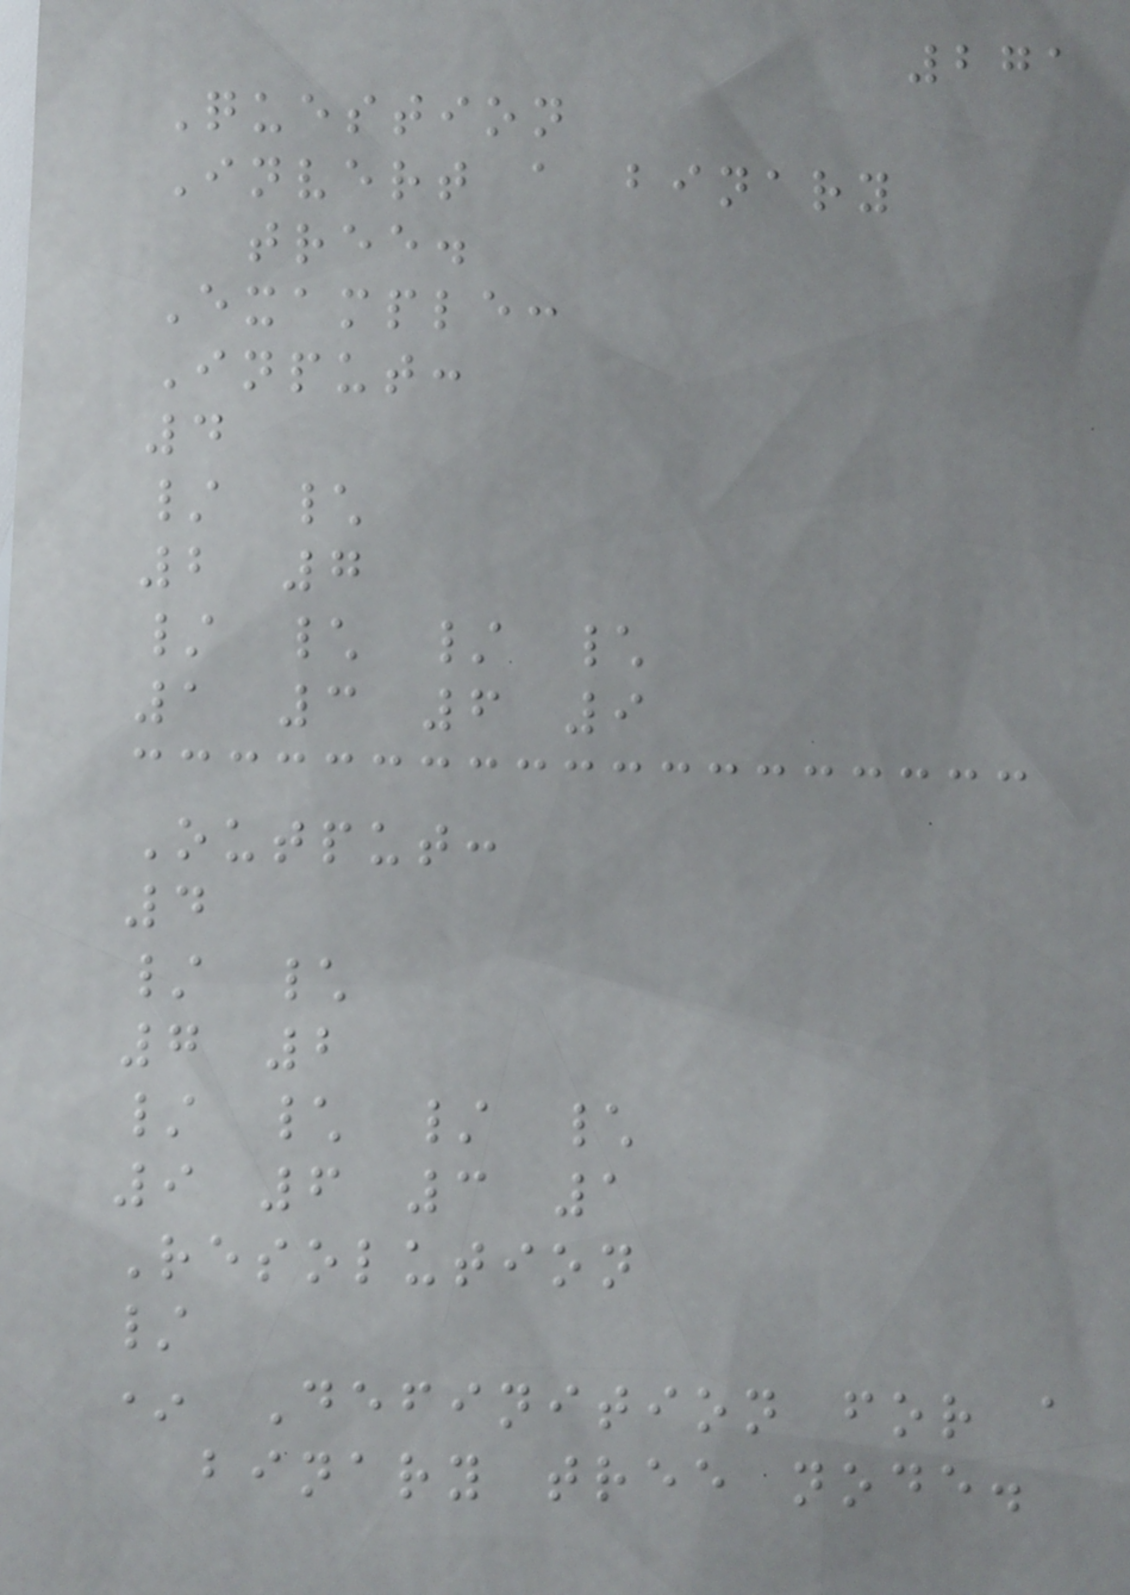271
Question
Invert a binary
tree.
Example:
Input:
4
/ \
2 7
/ \ / \
1 3 6 9
Output:
4
/ \
7 2
/ \ / \
9 6 3 1
Resolution
/
* Definition for a
binary tree node.
